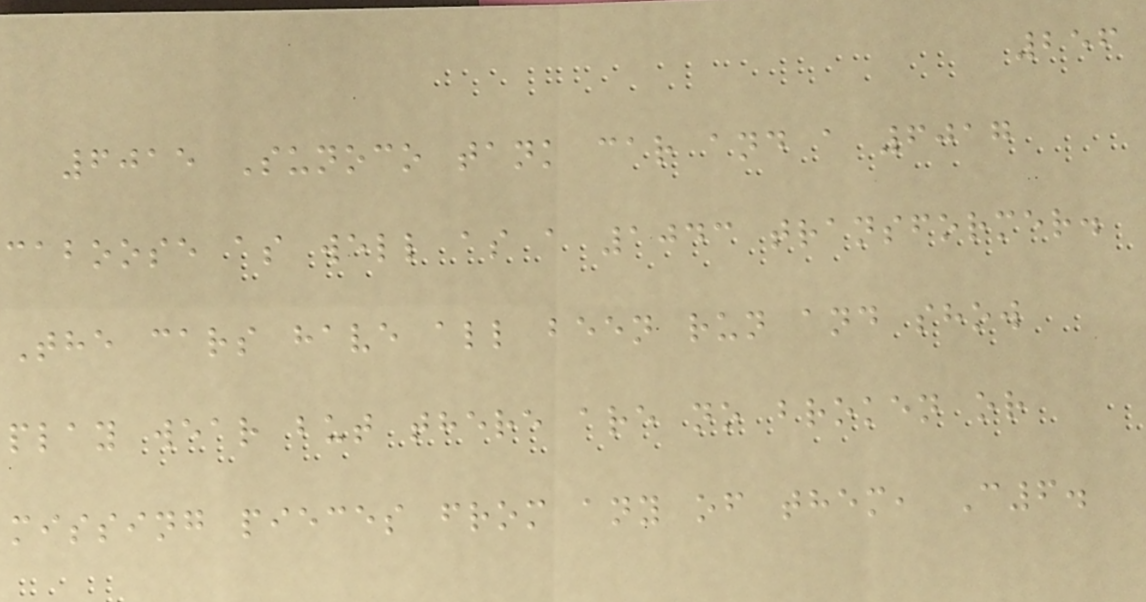256
6015 Sunoco tank car and a 6017
caboose as well as a 1043 transformer.
The cars have all been run and show
play wear but there are no broken or
missing pieces from any of them, C6.
